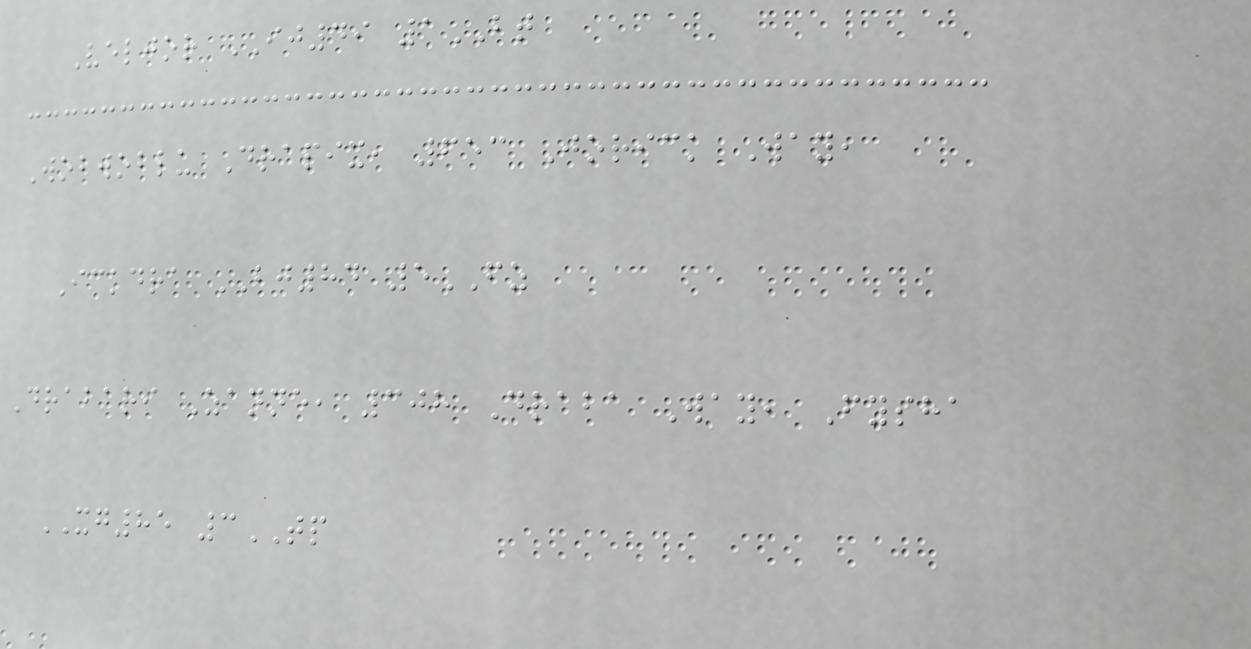Veljor IJ49 1BT
Wobwoblu Drapix, 653 Jorick Way,
Ickdra BJ84 5FZ
Drabari Zanne, 308 Draba Way, Fysha
XG85 3TP
